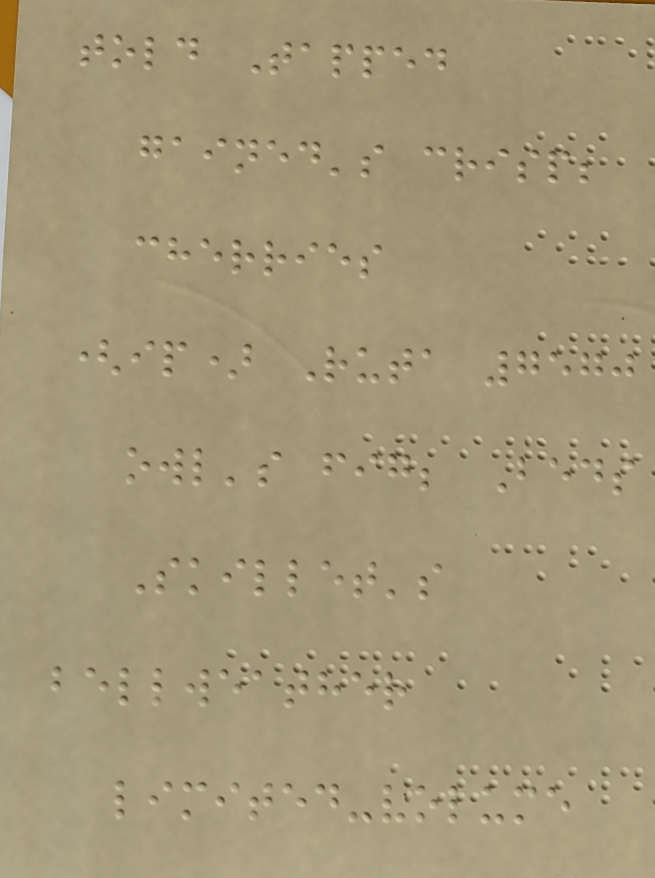told Tapped
gained's crisp;
cherries
(ip) Ruta 7570
owl's fig; Beds
Skillet's
bellweather
limited-volume
